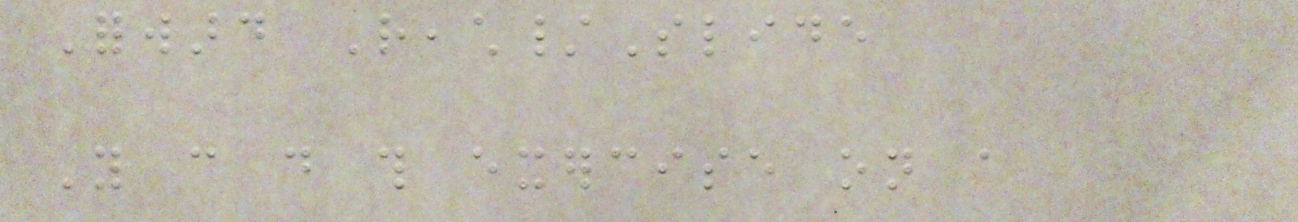Forward Reach/Slide
You can do this exercise on a
